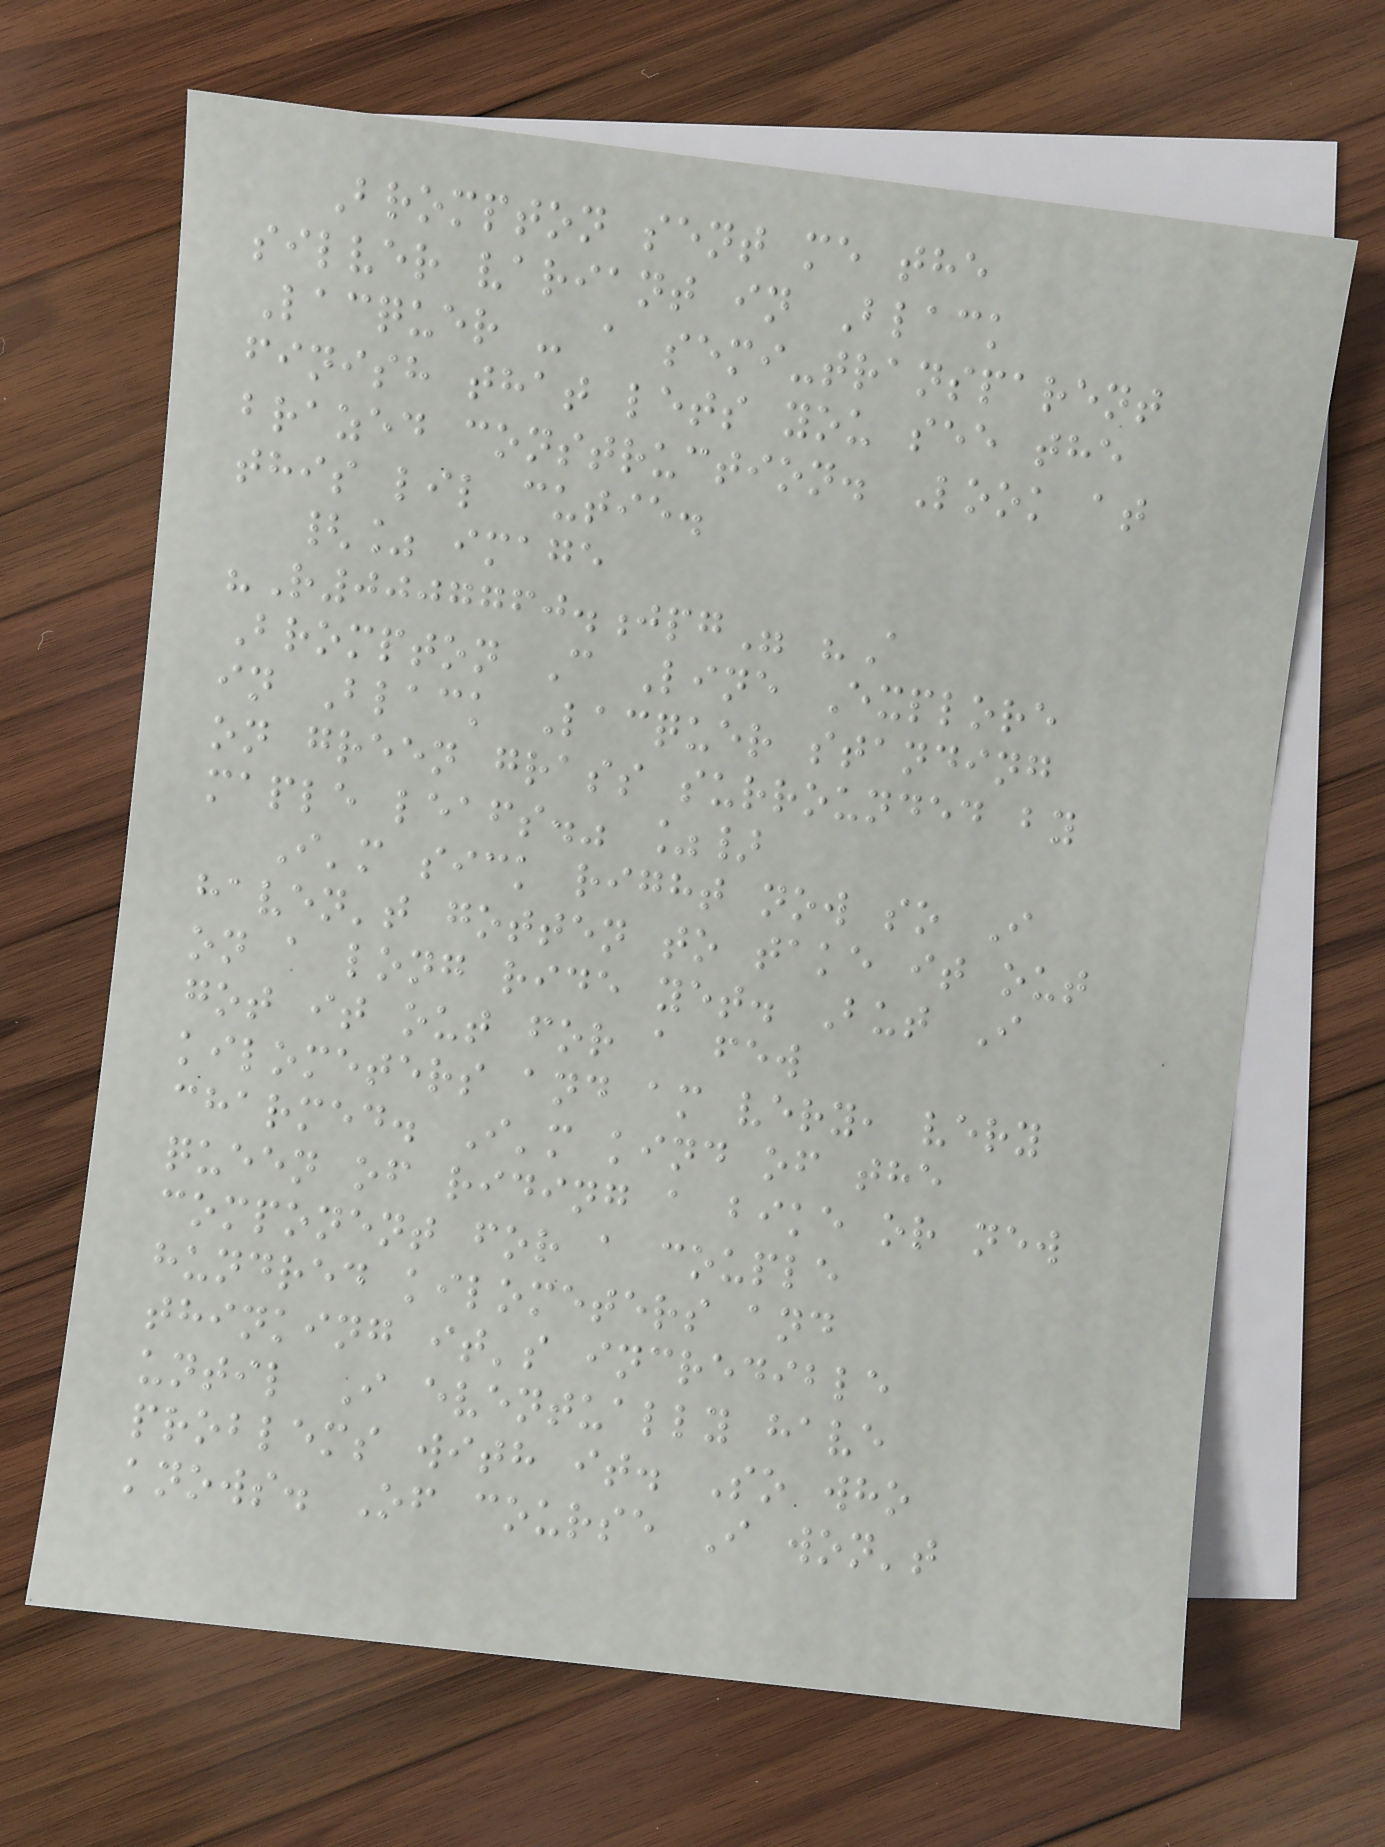Brompton sent me the
silver variant in Black
Lacquer - a semi-transparent
finish that lets you see the
brazed construction. Look at
this lil cutie.
{% image
"R0007760.jpg" "A
Brompton C Line Explore
in Black Lacquer standing
on green grass surrounded by
maple leafs." %}
I'm sick right now so I
haven't gotten to take it out
on a long ride yet. But I
got it out for a few
kilometers and am very, very
charmed. I'm kind of the
queen of riding a bike or new
component for a couple
hundred kilometers and
thinking it's incredible
until I eventually have
problems with it. So who
knows. Of course I won't
